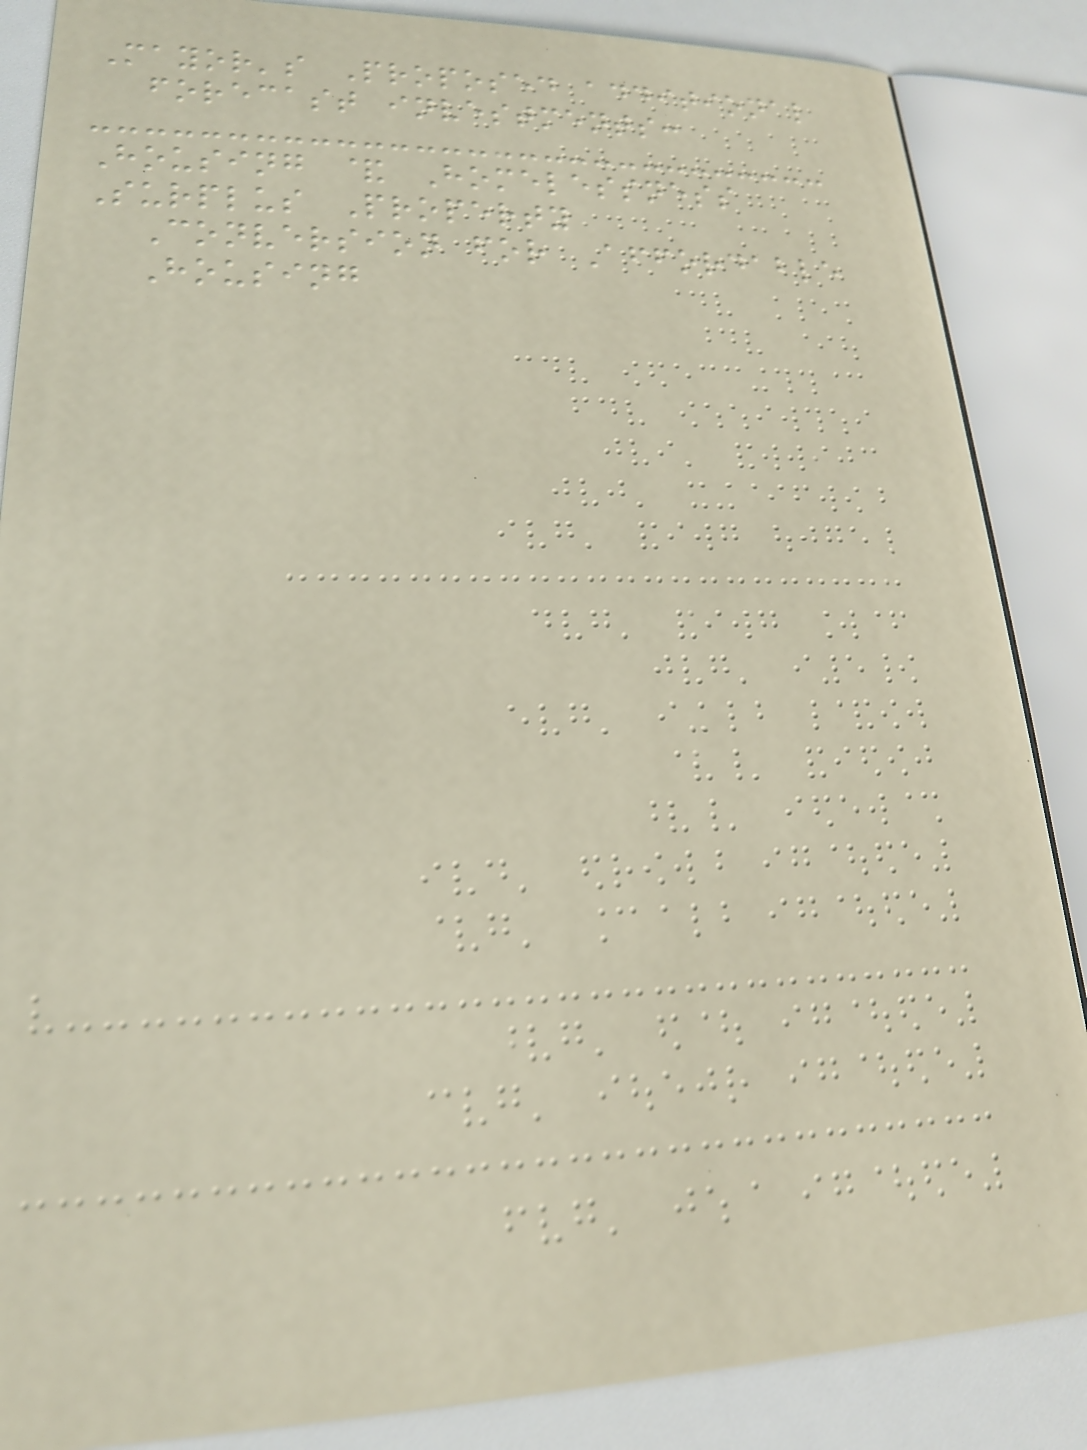Mayor's Proposed additional
forecast investments:
Housing & Homelessness
Surplus Property
Conversion for Affordable
Housing
